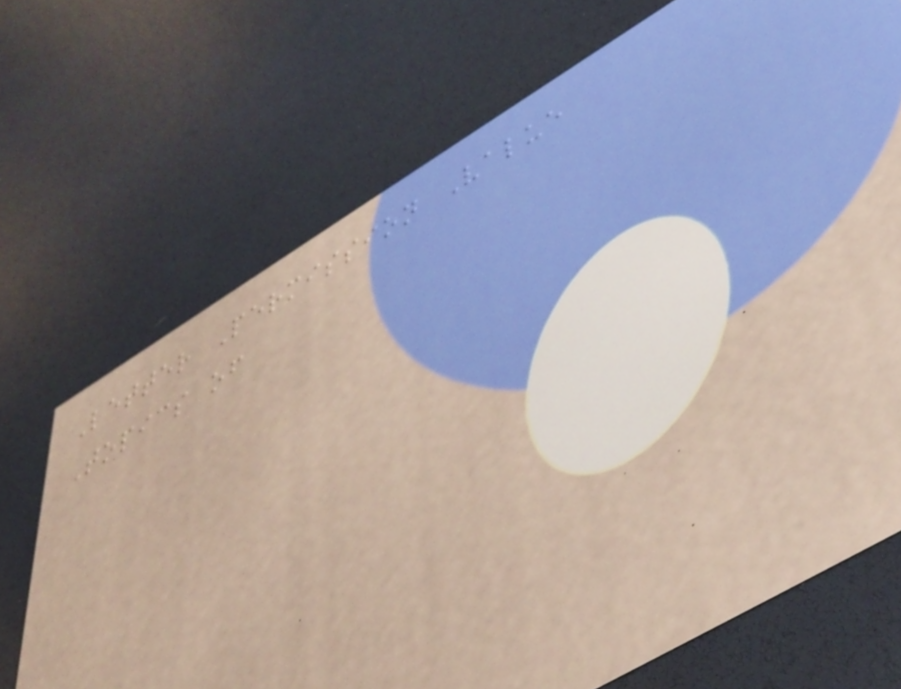Letter Permission Value
Topics of
